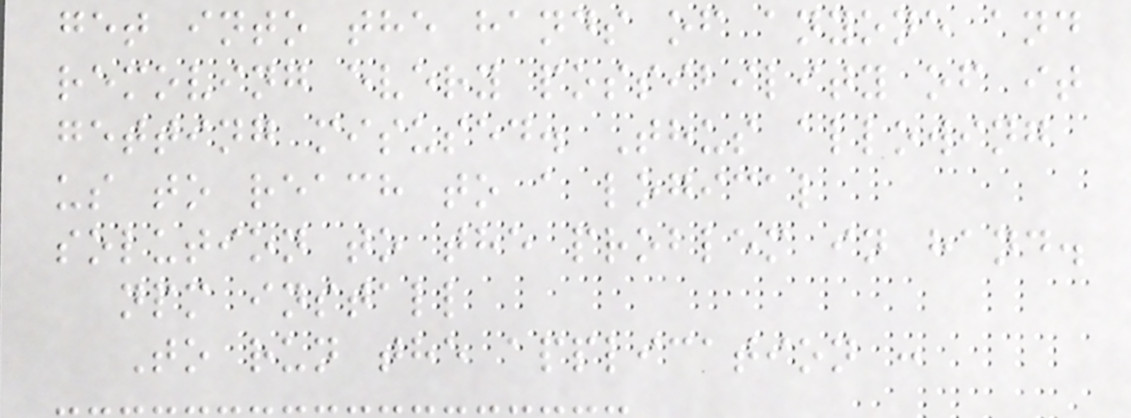get into the hands of anyone and
removing every possibility of it
getting misused. Thus allowing
us to reach to a logical
solution to the problem in hand.
npm install
To run the application :
